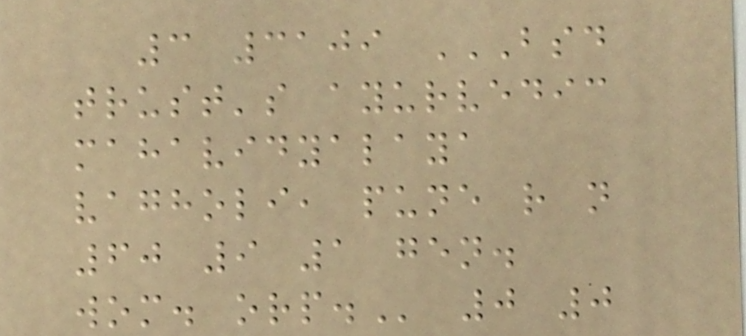3 3109 BSD
TRUST'S AYURVEDIC
MAHAVIDYALAYA
VAGHOLI, PUNE R N
60 9 1 GEN.
WOM. ORP. 0 0
